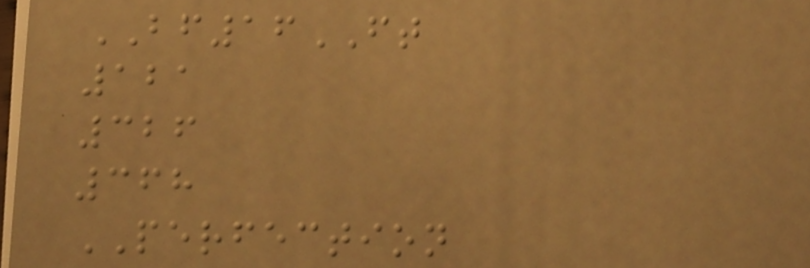BF16FT
121
326
368
PERFECTION
